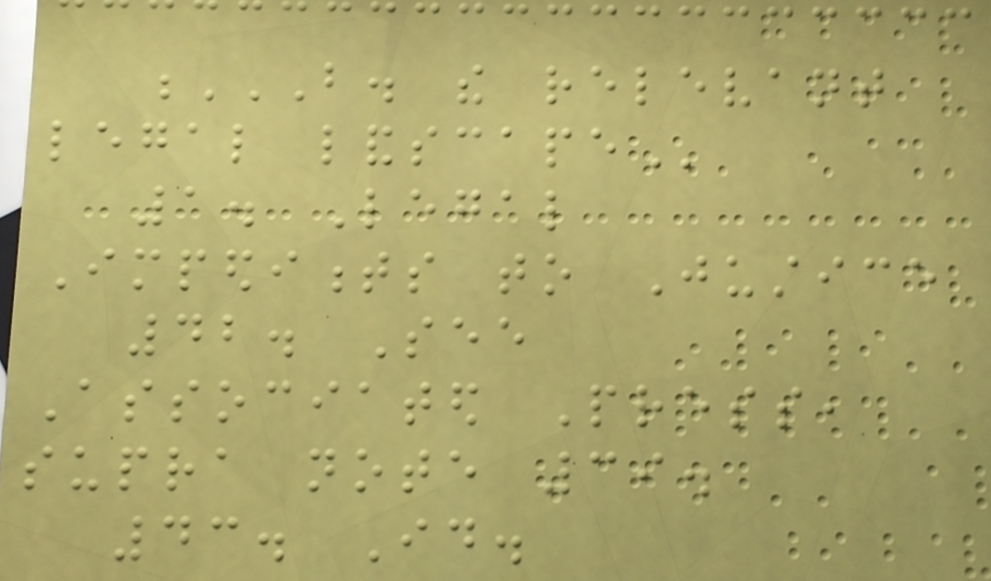B. THE RELEVANT
LEGAL LANDSCAPE
1. Legal
Impediments to Justice
42. See
Associated Press,
supra note 39.
43. Id.
